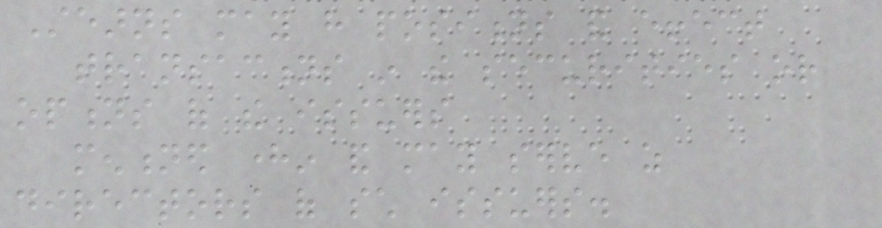Stearns may have positions and effect
transactions in the securities or
options of the issuers
mentioned herein and may serve as
directors of such issuers.
